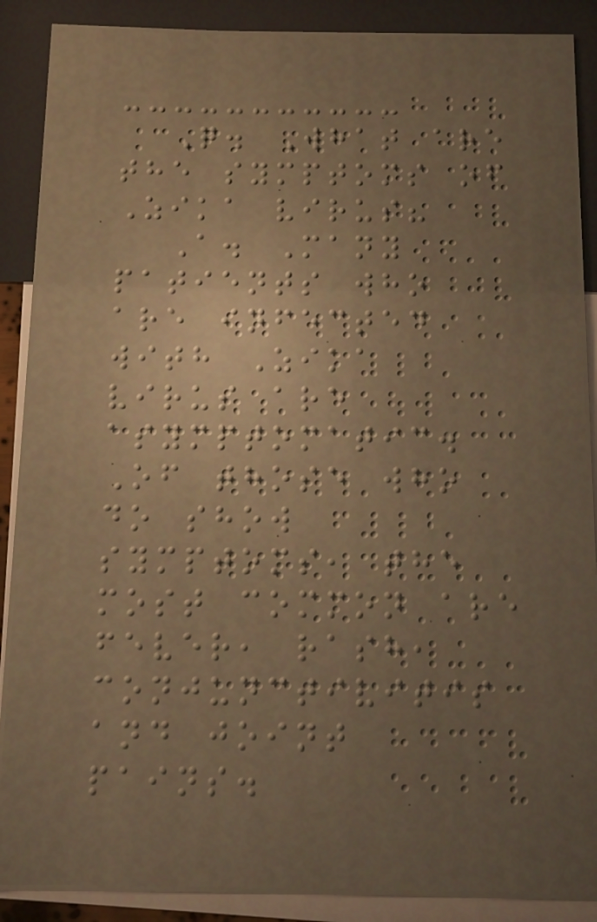Q. What are
the symptoms of
Zika virus?
A. Many
patients who
are infected
with Zika
virus are
asymptomatic.
Of those who
do show
symptoms, the
most common are
fever, rash,
conjunctivitis
and joint
pains.
